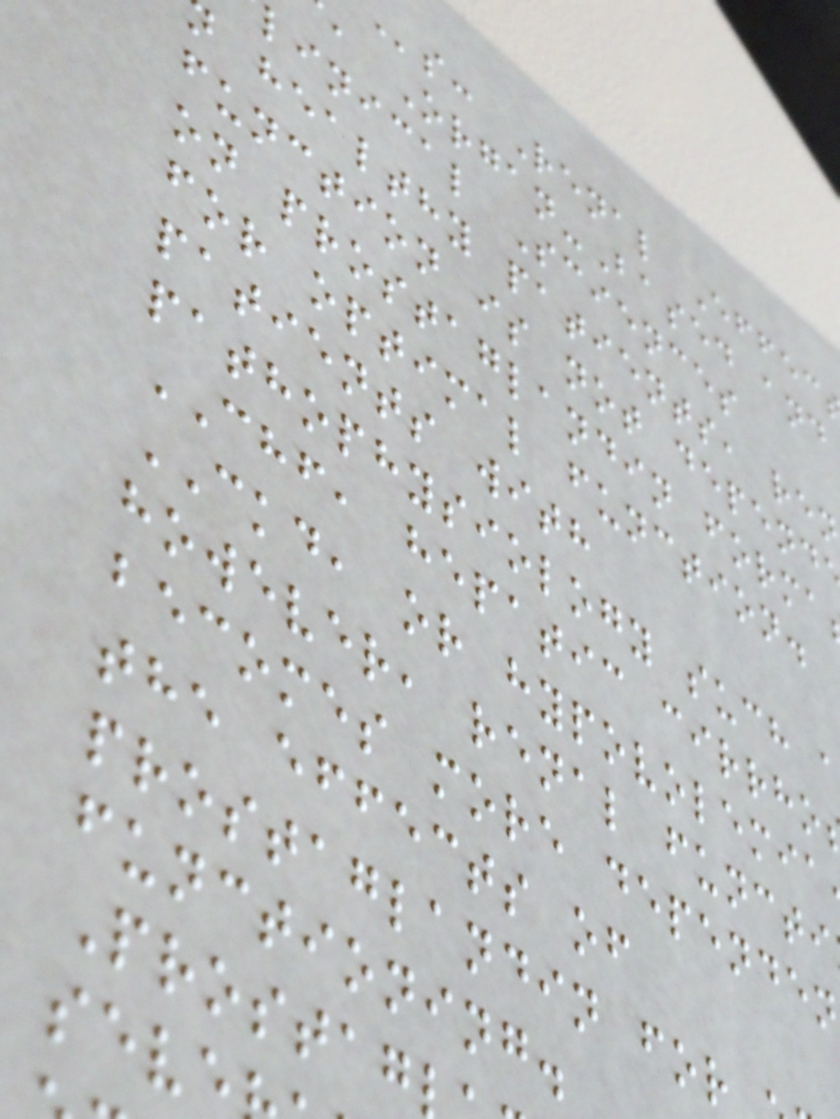s: Renal Effec
, Organ-Based and
linical Sciences
healthy patients, ren
function is not depend
on prostaglandin forma
for optimal function.
patients with
pathophysiology such
CHF, hepatic cirrho
CKD, or hypovolemia
however, renal functi
becomes more dependen
the effects of
prostaglandin for
functioning.
Prostag
